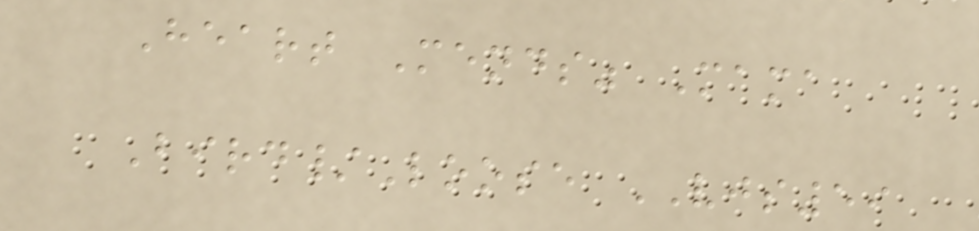Heart Mends" Mama
Bird/Loose VJS59
